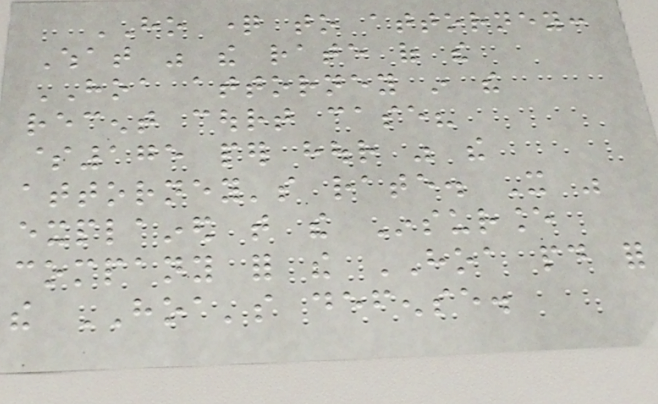HO question to attorney:
What was the rate of the
HOA attorney in the
recent court case?
$175 per hour was the
attorney's rate. It was
explained that the Insurance
company for the HOA paid for
the HOA's defense.
